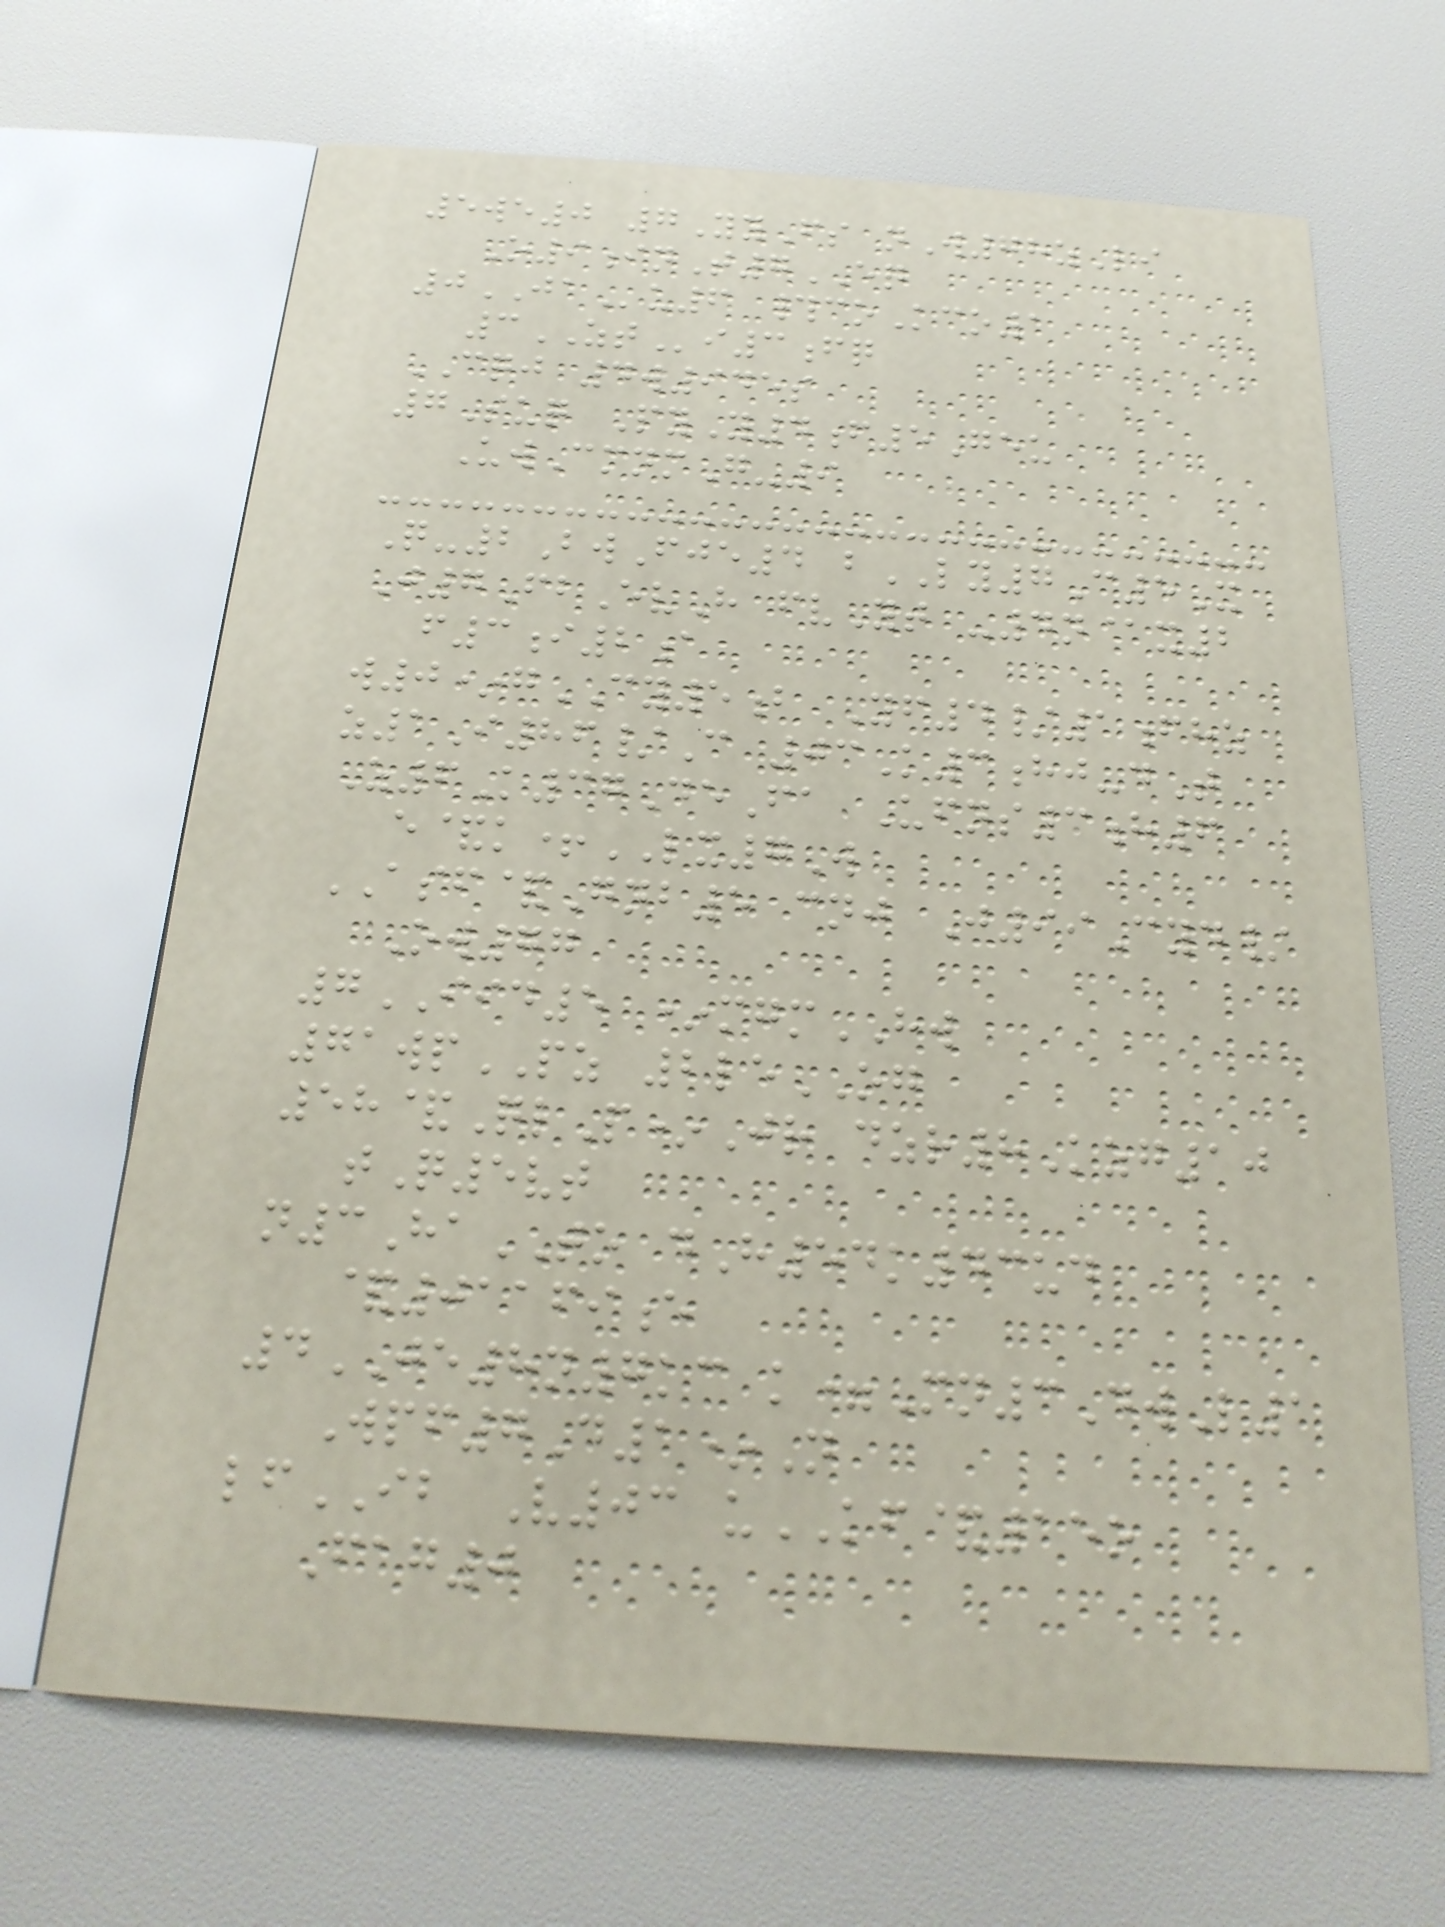5we0 7YyFs nW78zLi
O9inT7EQ
0JAu6 #coKco1
3ZTi3fq
CQJ 4w945s
7Suq PyY4f5Geu
UwCmnmG-9
Q-2BwFje4 bLY7C5X
J7FbEvH fvYt -4n@x2
f3i2a
w0*gCY5b Yf4/1fhz
z1I86/C 03K3hj-dT
Z6K37DeFa Ufns3h6
e&k+LX7W
ASF&Gnb5 cnj J99Cyd/
Ow77
7IID5 *mgmHW
71wpPZ 2leOG
58&QlP*Jr dzr8Kzg10
tQ5vt
n3HaTO dH54k43ud
&01169e
4JE8n7kc k=Mn3DwL1
Wpf7D1*N
lfIB V03 uKF&15o
Fag0
